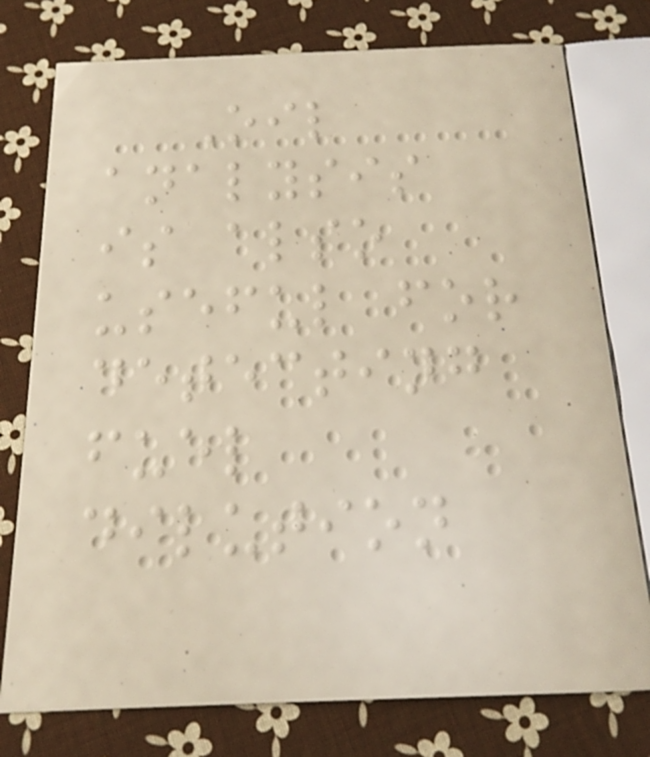Oil
analysis
is also
useful for
detecting
fuel
dilution
